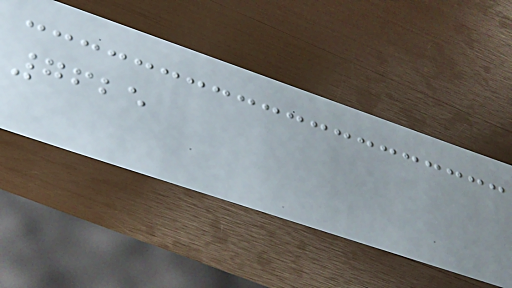7625
